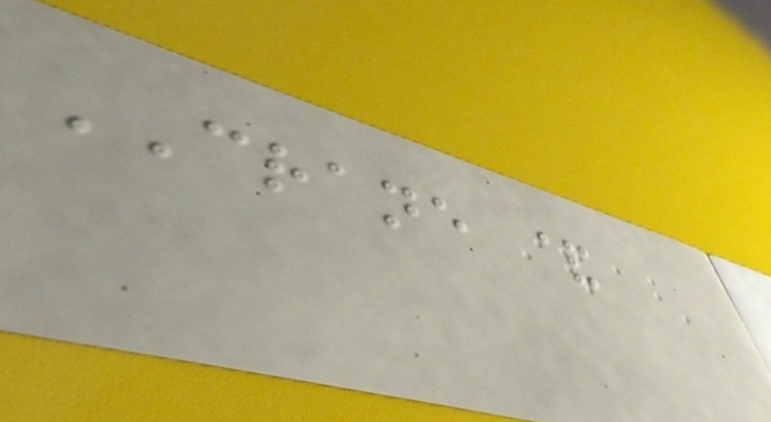CRANE &
